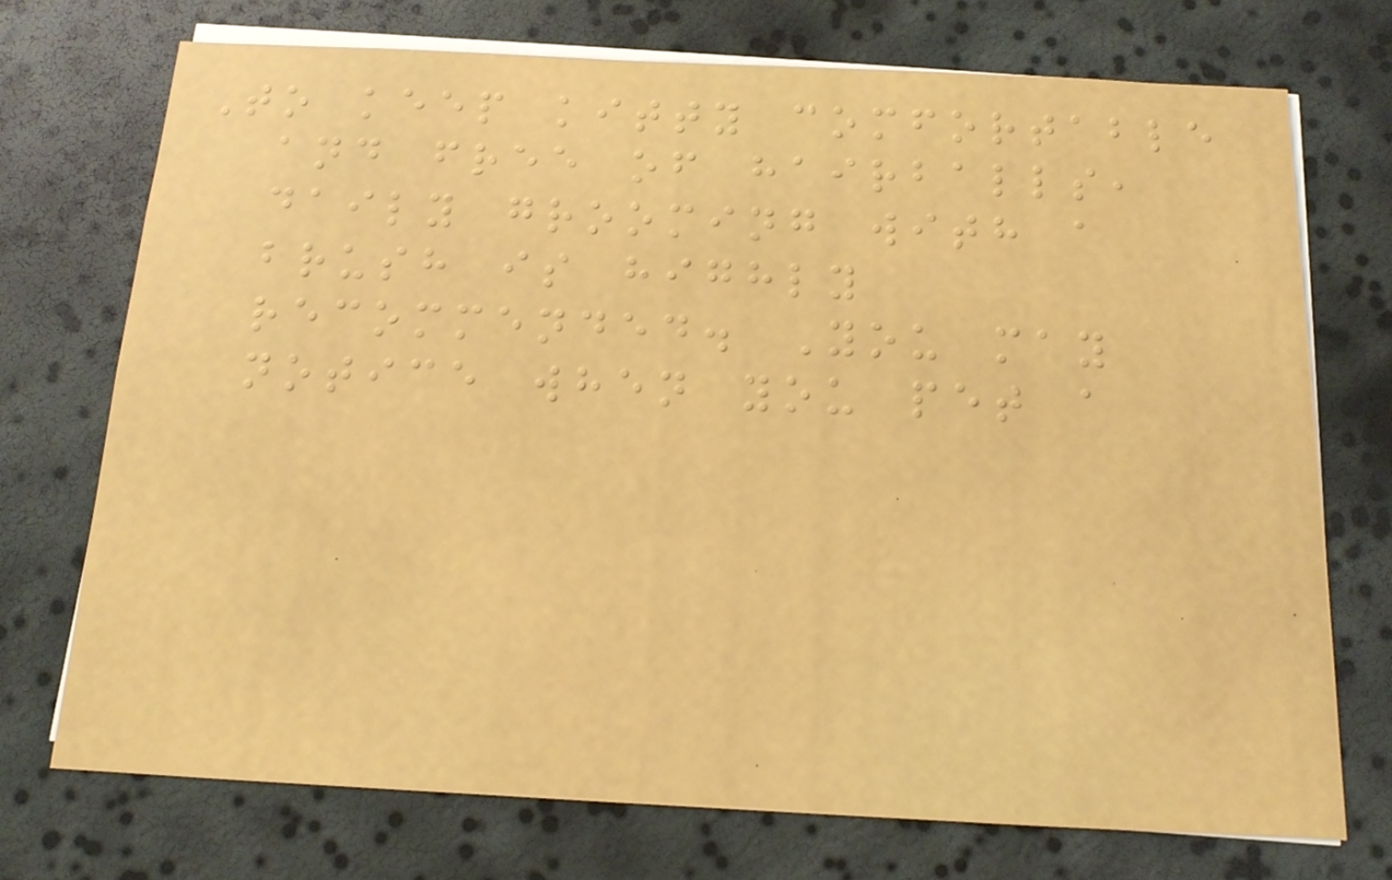To keep kitty comfortable
and free of hairballs,
daily grooming with a
brush is highly
recommended. You may
notice when you pet a
